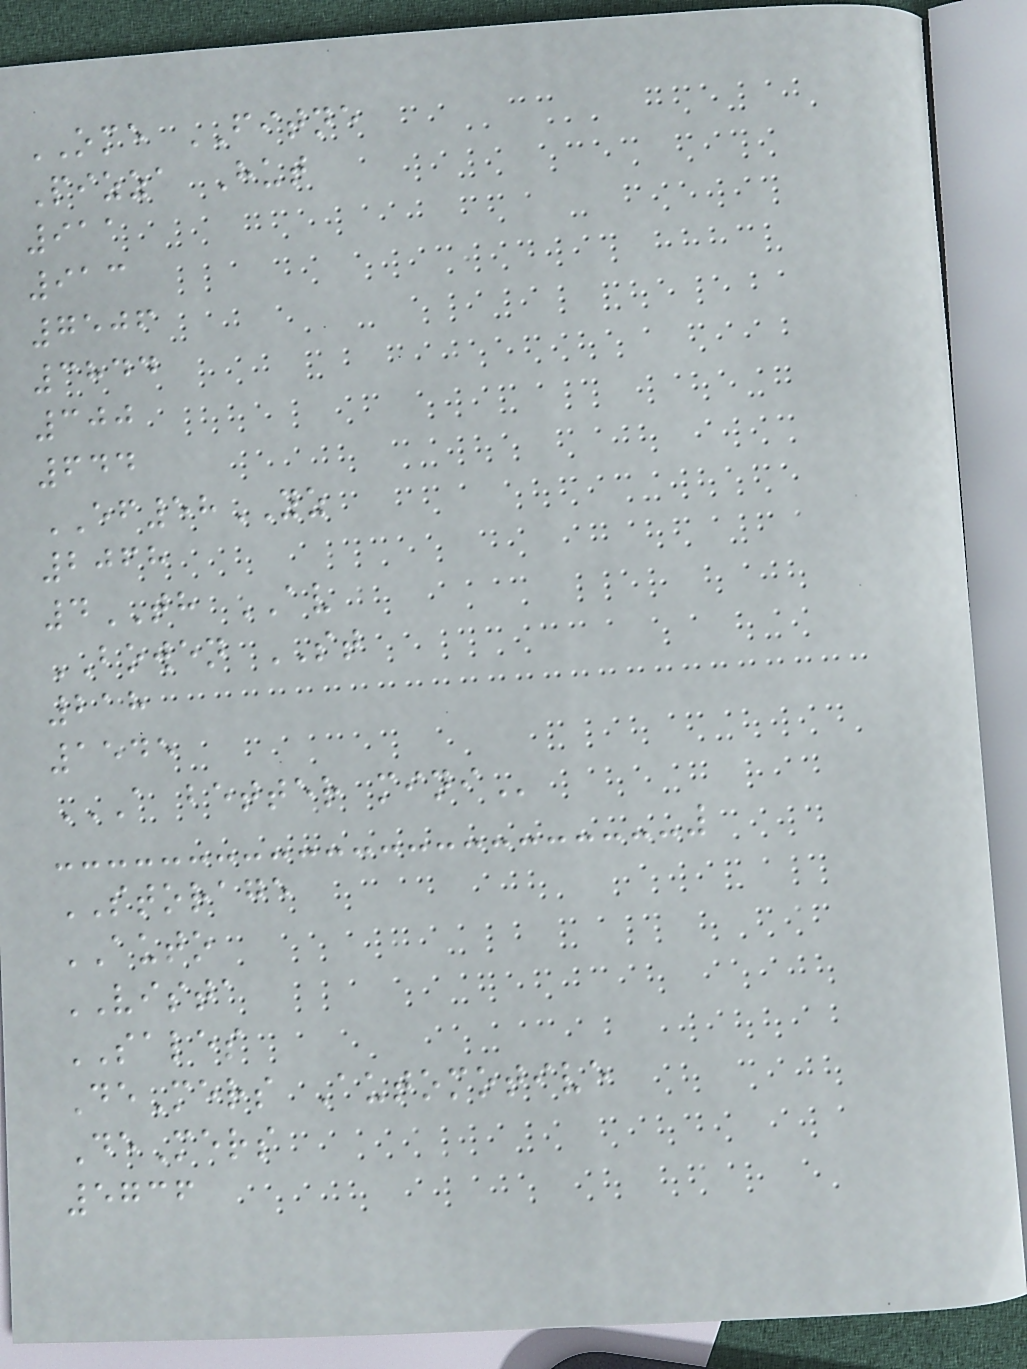OME FITNE
Pizza Hut
911
913
7506
3844
300
644
EF58YZ
2068
4TH AV
BOWEN ST
218
1545
A BETTER MINI
STORAGE
AUTO
VISTA
SALES
DeMers Automotive
DeMers
5736
